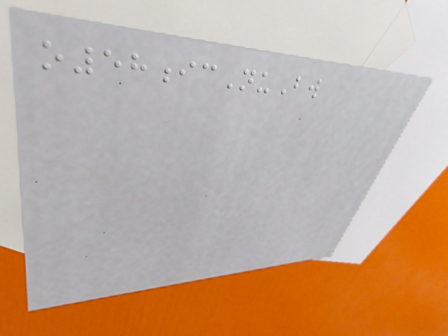o58icNuBw
